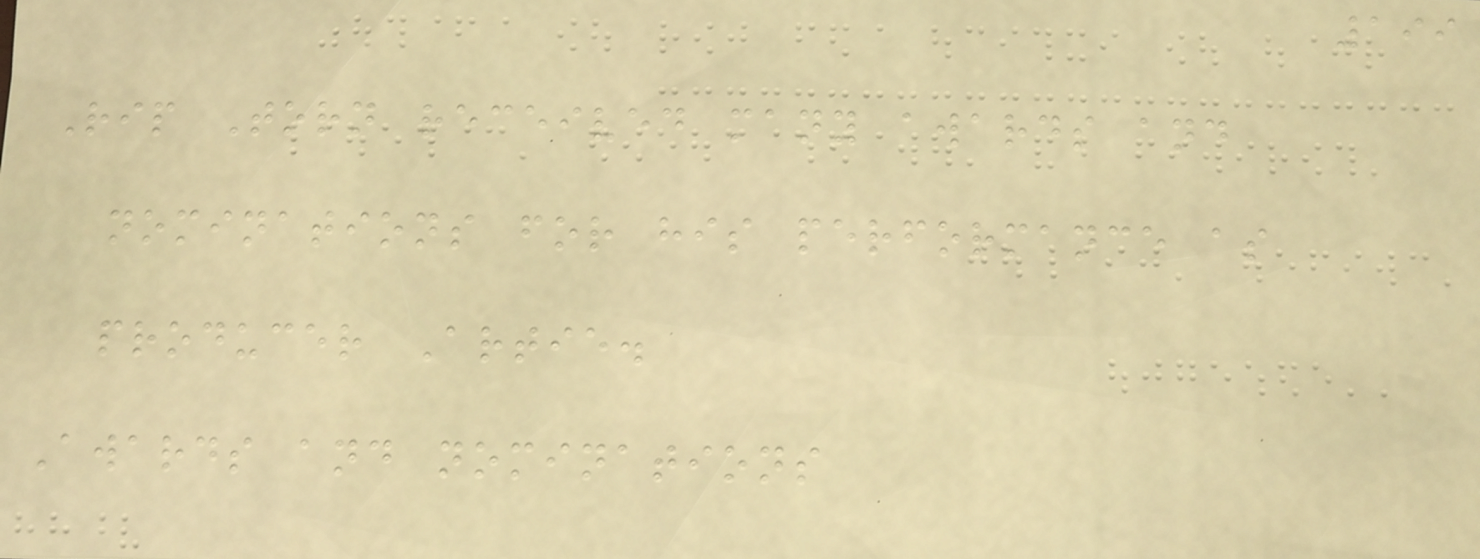199
Rip Torn received many awards and
nominations for his performance as
producer Artie.
Awards and nominations
